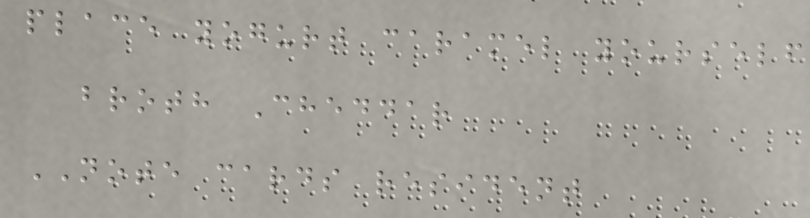place yogurt caramel yourself
broth Cheddar
NOTE cards resident
